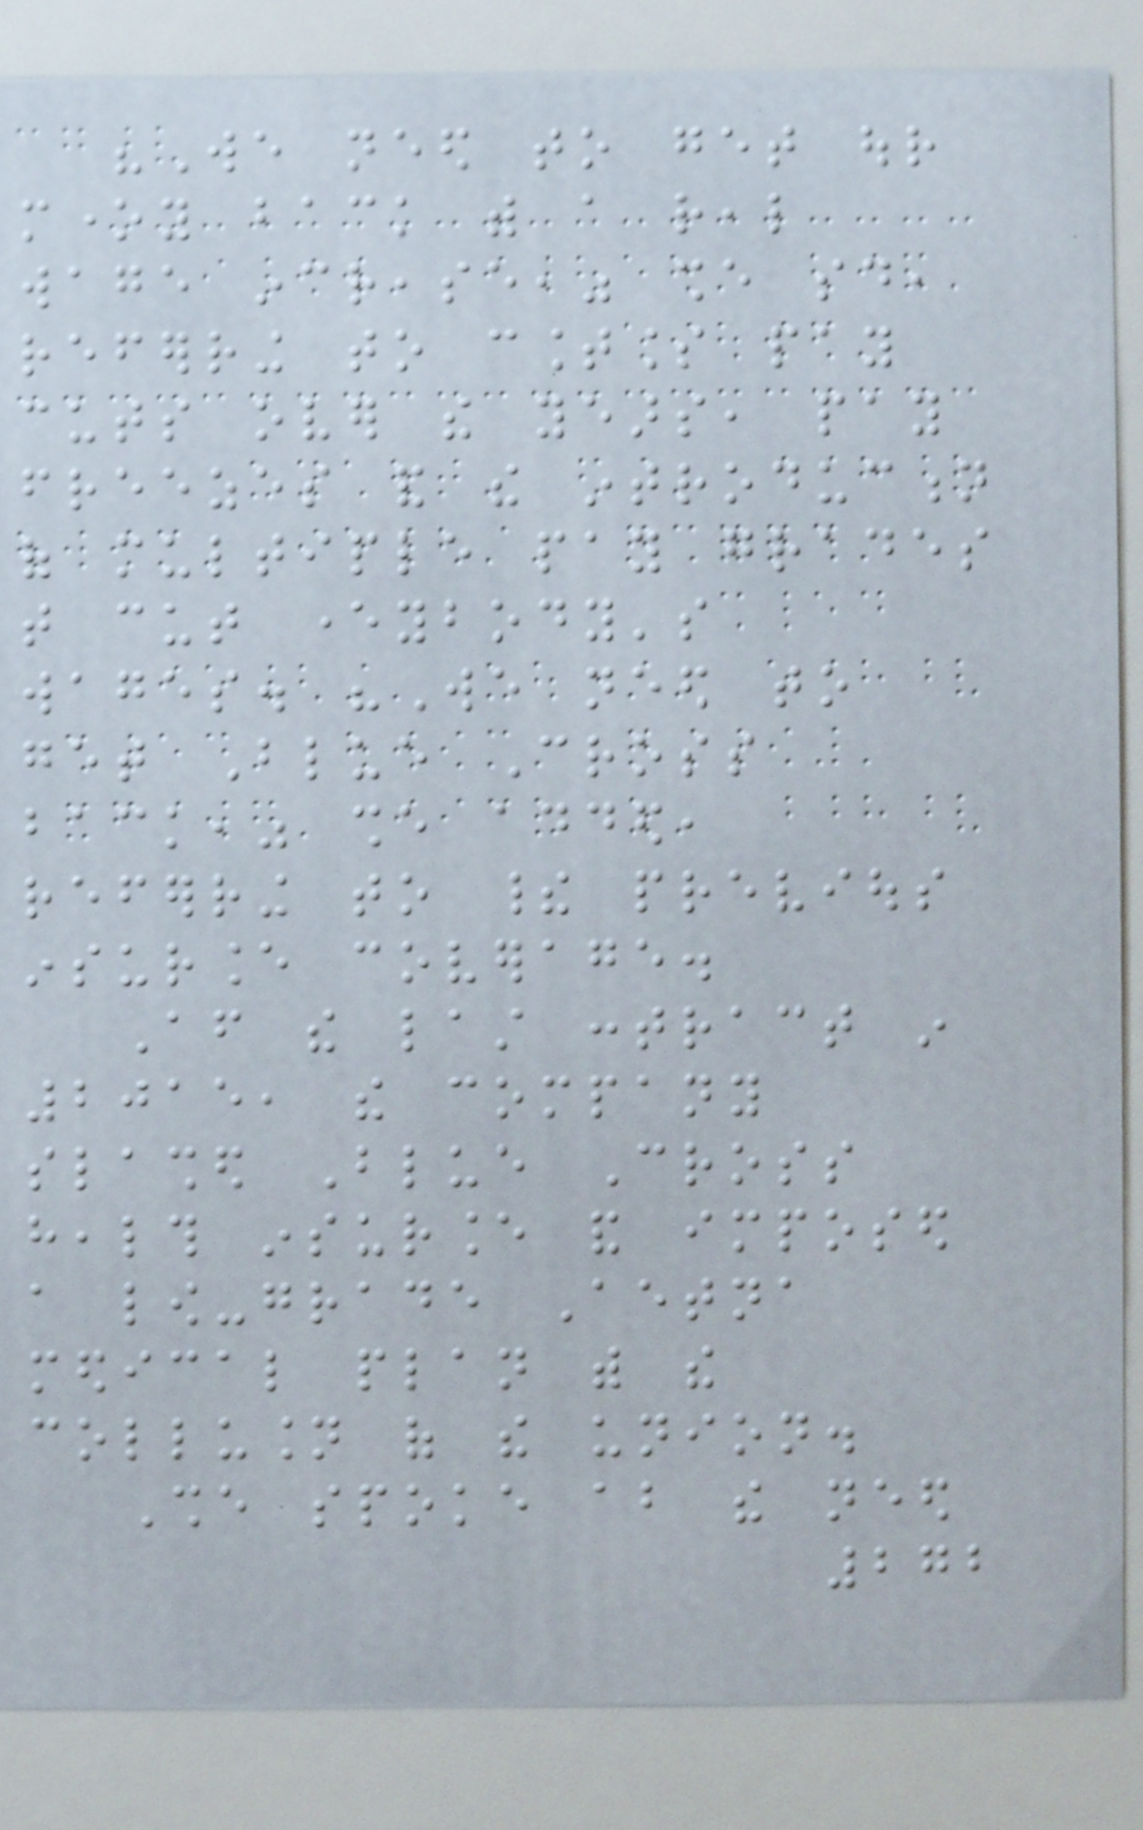"We need to get our
money back with a real
wage increase," she said,
referring to countless pay
cuts over the years, pay
freezes and the introduction
of multiple pay grades
that cut everybody's
wages. "We need to
get Blue Cross
back," she added,
referring to their previous
insurance coverage.
After the last contract in
2015, the company
slashed Blue Cross
health insurance and imposed
a low-grade Aetna
medical plan with the
collusion of the union.
She spoke about the need
272
